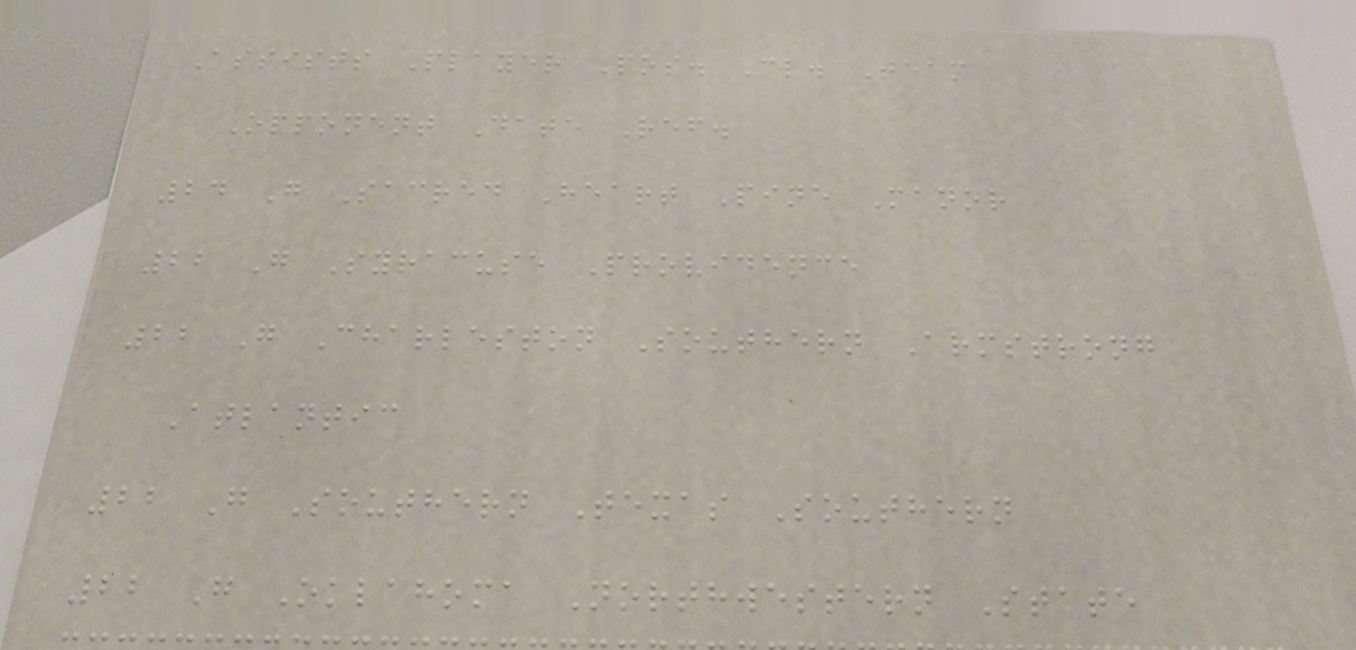Assists Player Pos. Cl. Team
Opponent Date Ref.
24 G Sacred Heart Pine Manor
22 G Syracuse Providence
22 G Charleston Southern Armstrong
Atlantic
22 G Southern Texas Southern
22 G Oklahoma Northwestern State
